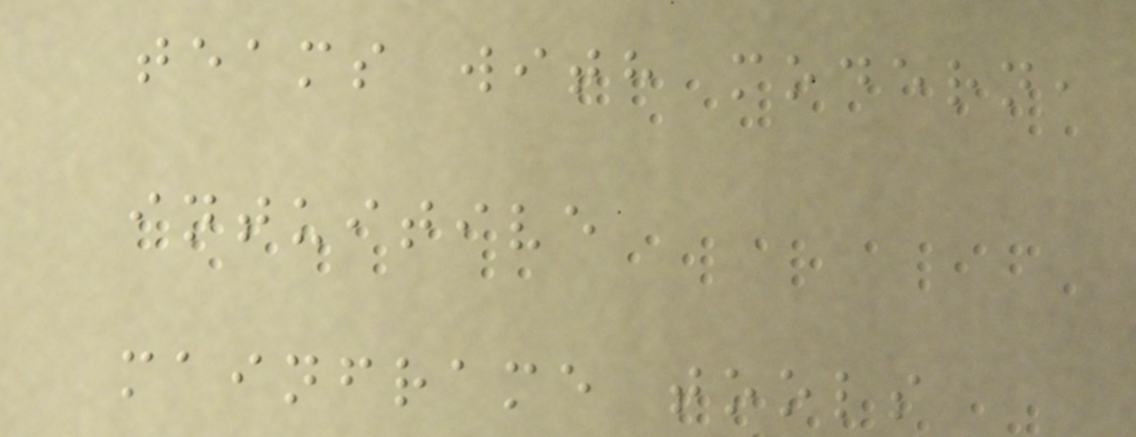teams with modern,
intuitive
mainframe tools
